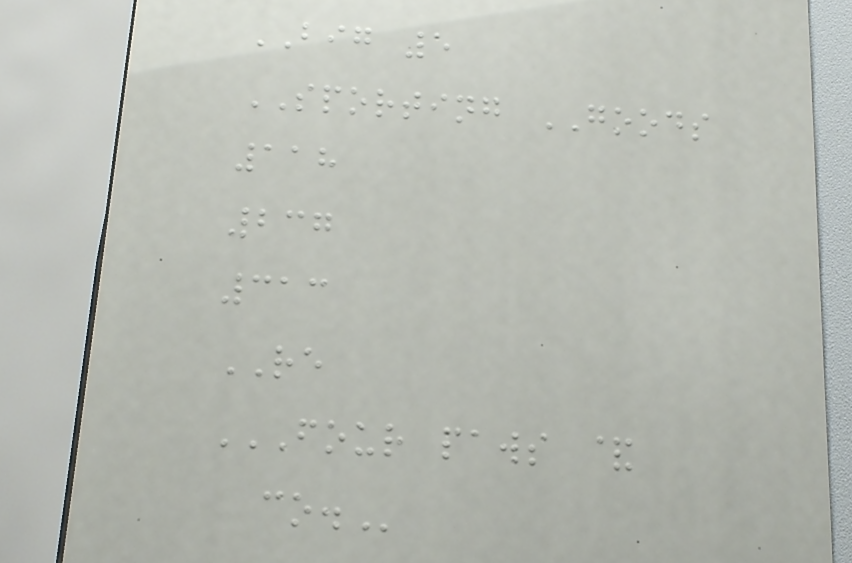BIG 5
SPORTING GOODS
118
237
313
RE
FOUR PAWS &
CO.
